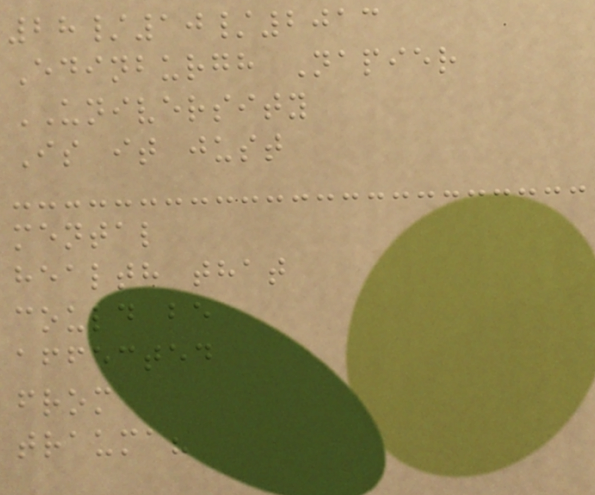28/10/2013
Edinburgh Napier
UNIVERSITY
Is it just
mental
health that
could be
affected
from
trauma?
